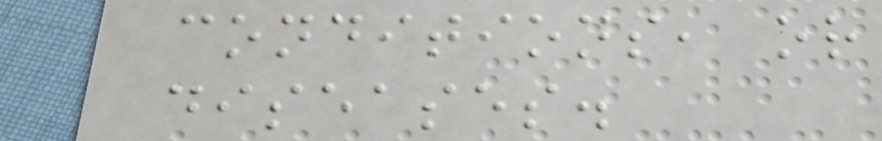conditions, or
diseases.
